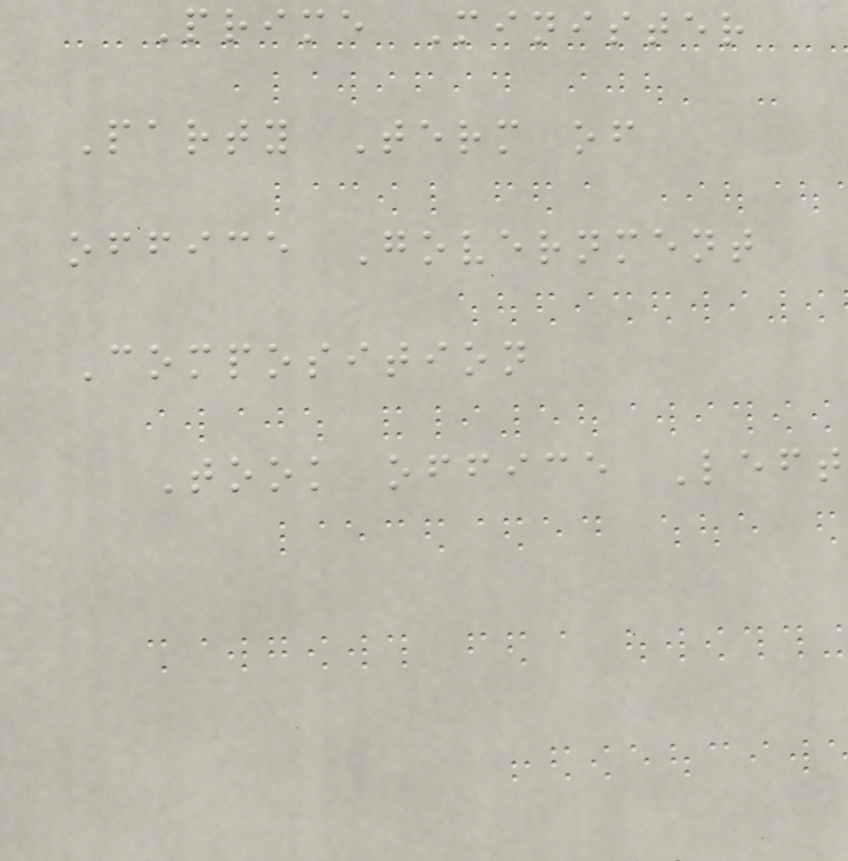Prime Minister
Party Term of
office Government
Composition
Took office Left
